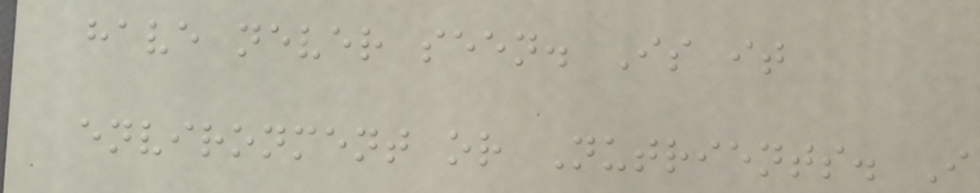have never seen. Is it
environment or Nutrients. I
